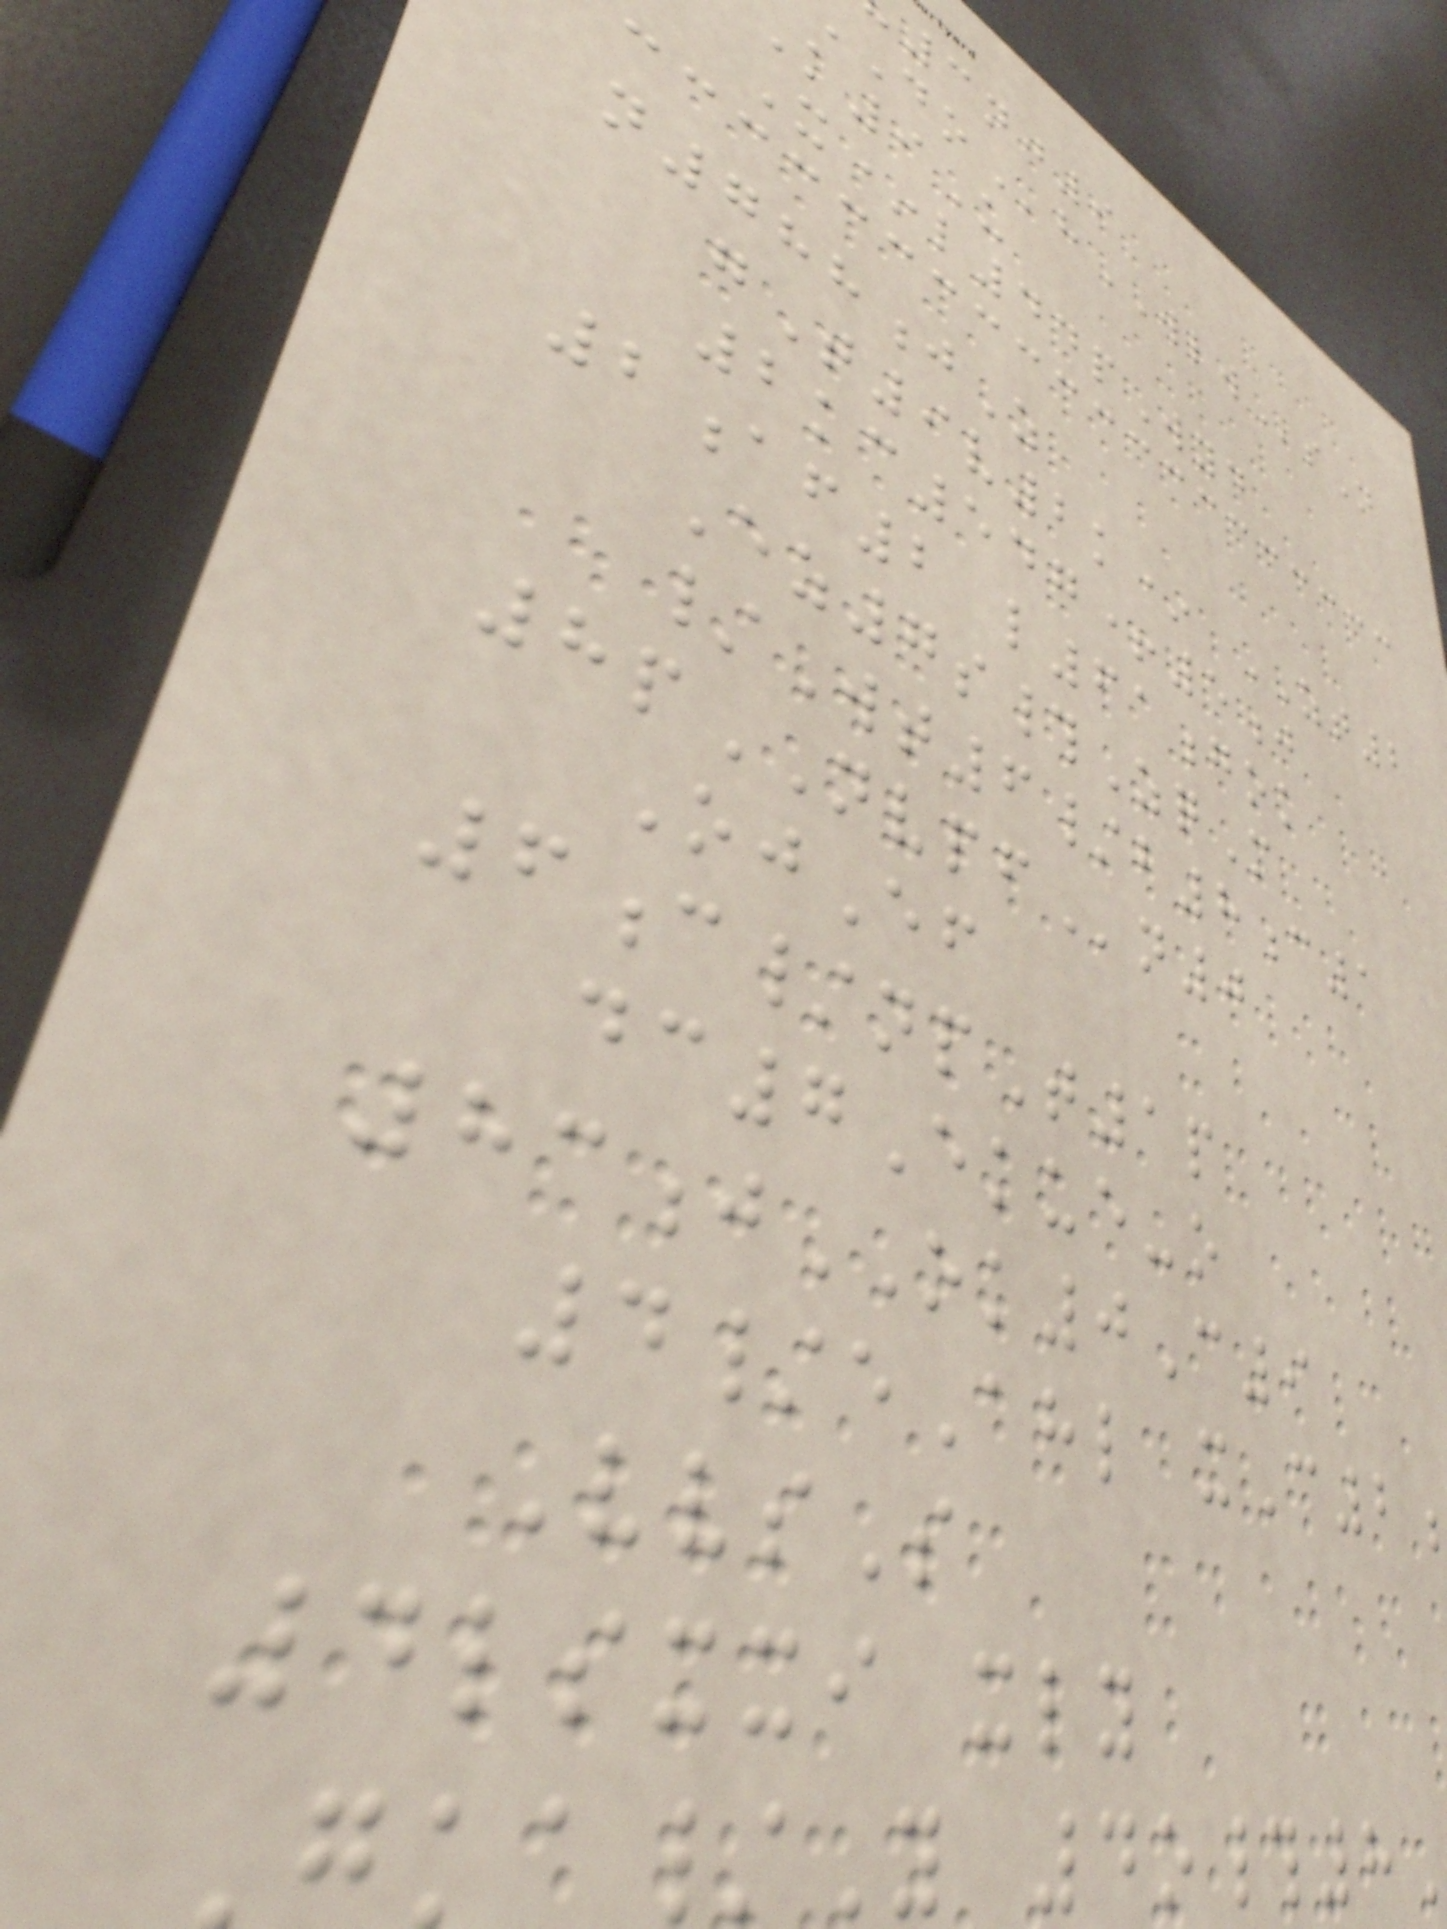3nj9
hWLWsN
9U
X*l44pWyd
n788jZ
gT9v2k* ZT2
2kc547+5j
2af2 l61gok
Ez7s#ZqM
/Wt6/b8c1
8pNVPFn0
OjEf
6c/npT1p
dc7Ekue-o
83jOK0C9
4/eAhl xC2
VvsS
4lsxxi xly
ka/Y 4o#8
